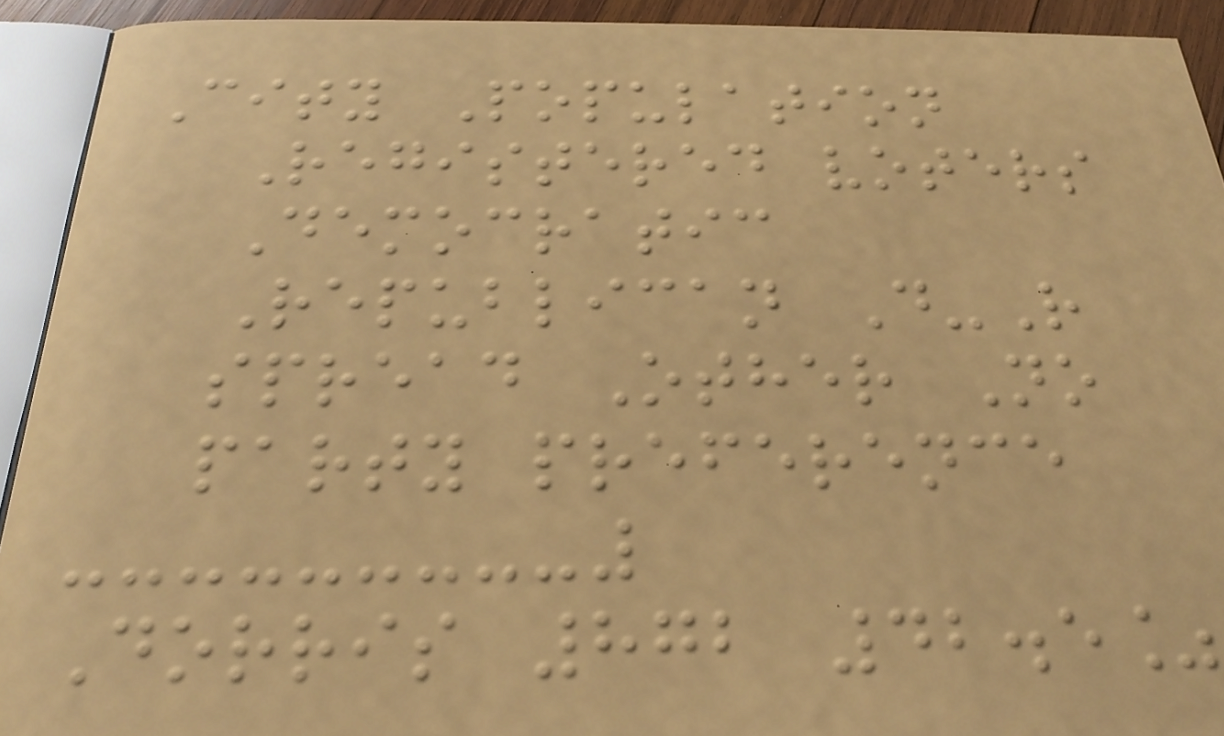City Population
Registered voters
Democratic
Republican D-R
spread Other No
party preference
Dorris 872 42.5%
